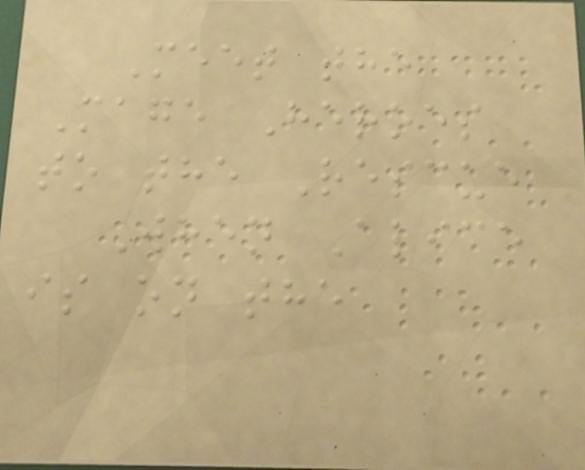Meet the
Mage Heroes
to the Rescue
When Alice
is on the
